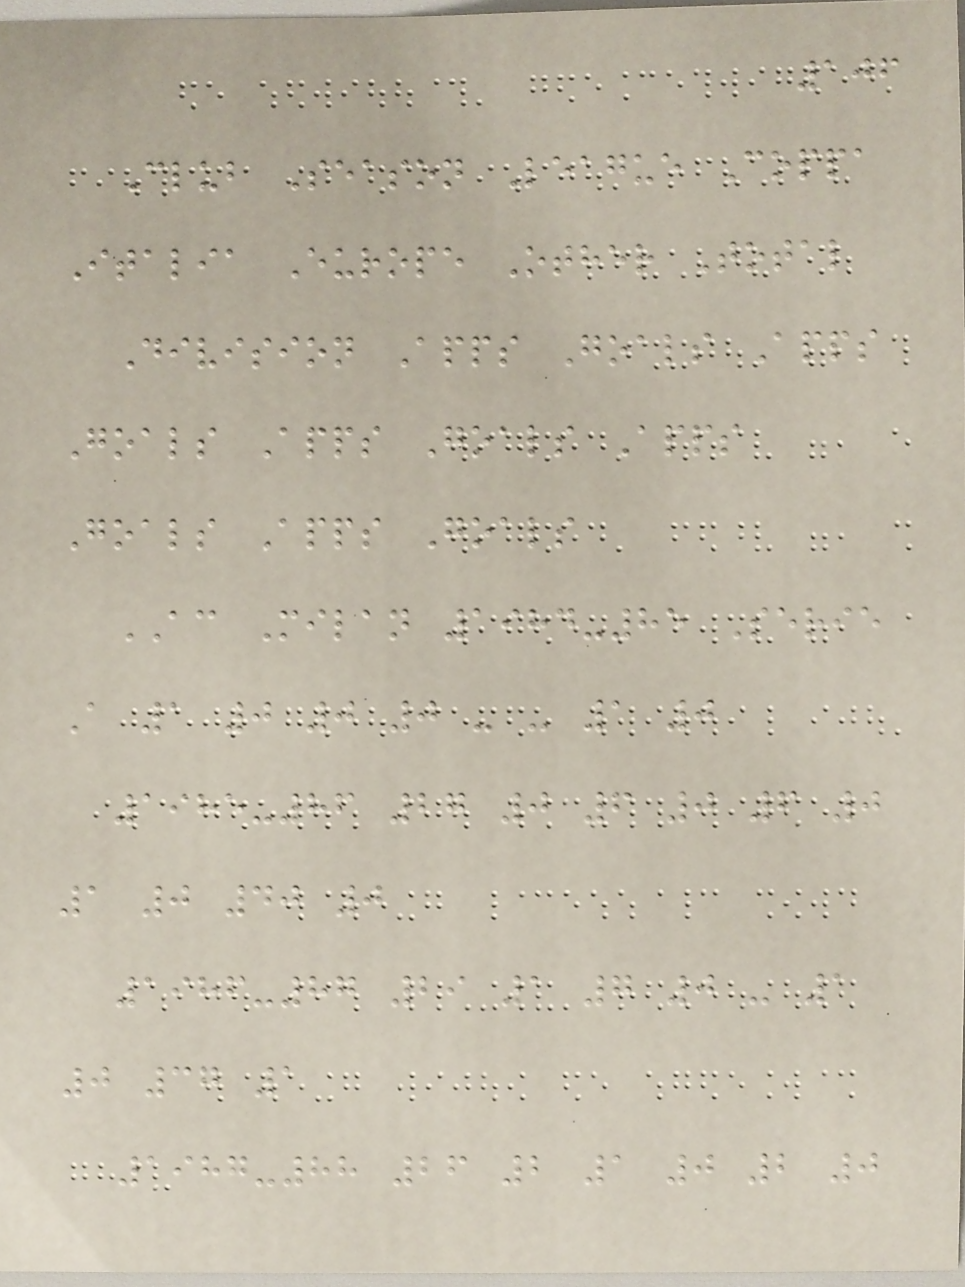106
Club Season League Coppa
Italia Europe Other Total
Division Apps Goals Apps
Goals Apps Goals Apps
Goals Apps Goals
AC Milan 1984-85 Serie
A 1 0 0 0 - - 1 0
1985-86 27 0 6 0 6 0
1 0 40 0
1986-87 29 1 7 0 - 1
0 37 1
1987-88 26 2 1 0 2 0
